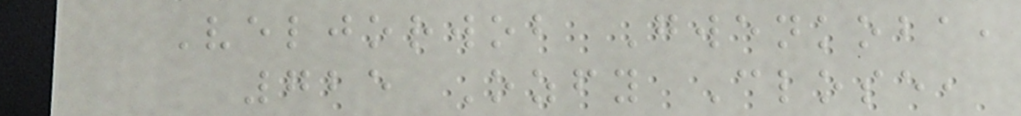Veljorwob Gwenkoba,
725 Ozfy Close,
